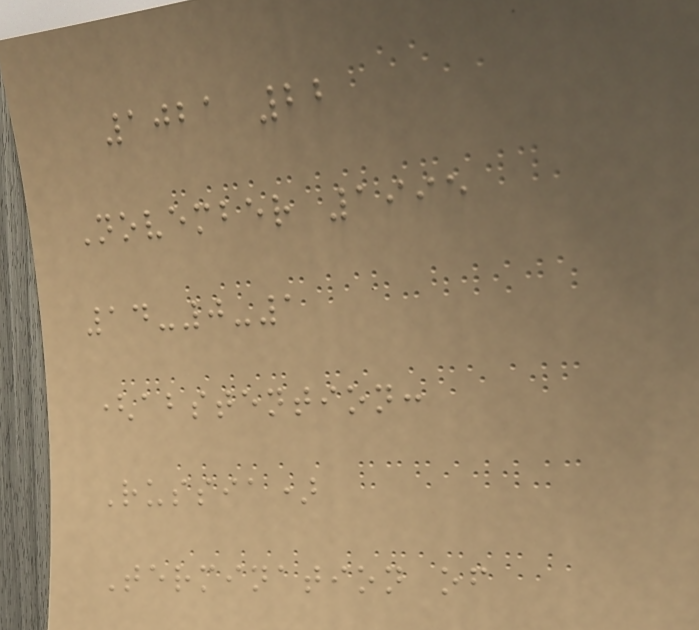1021 22
November 1995
14-0-1
(abstention:
Russia)
Termination of
